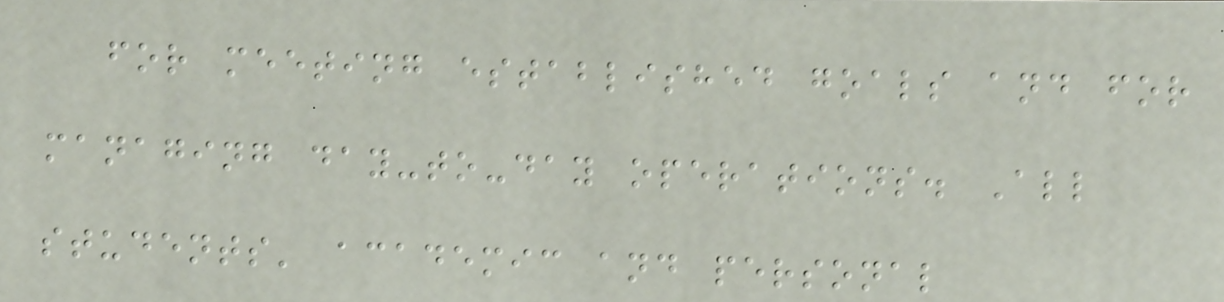for meeting established goals and for
managing day-to-day operations. All
students' academic and personal
